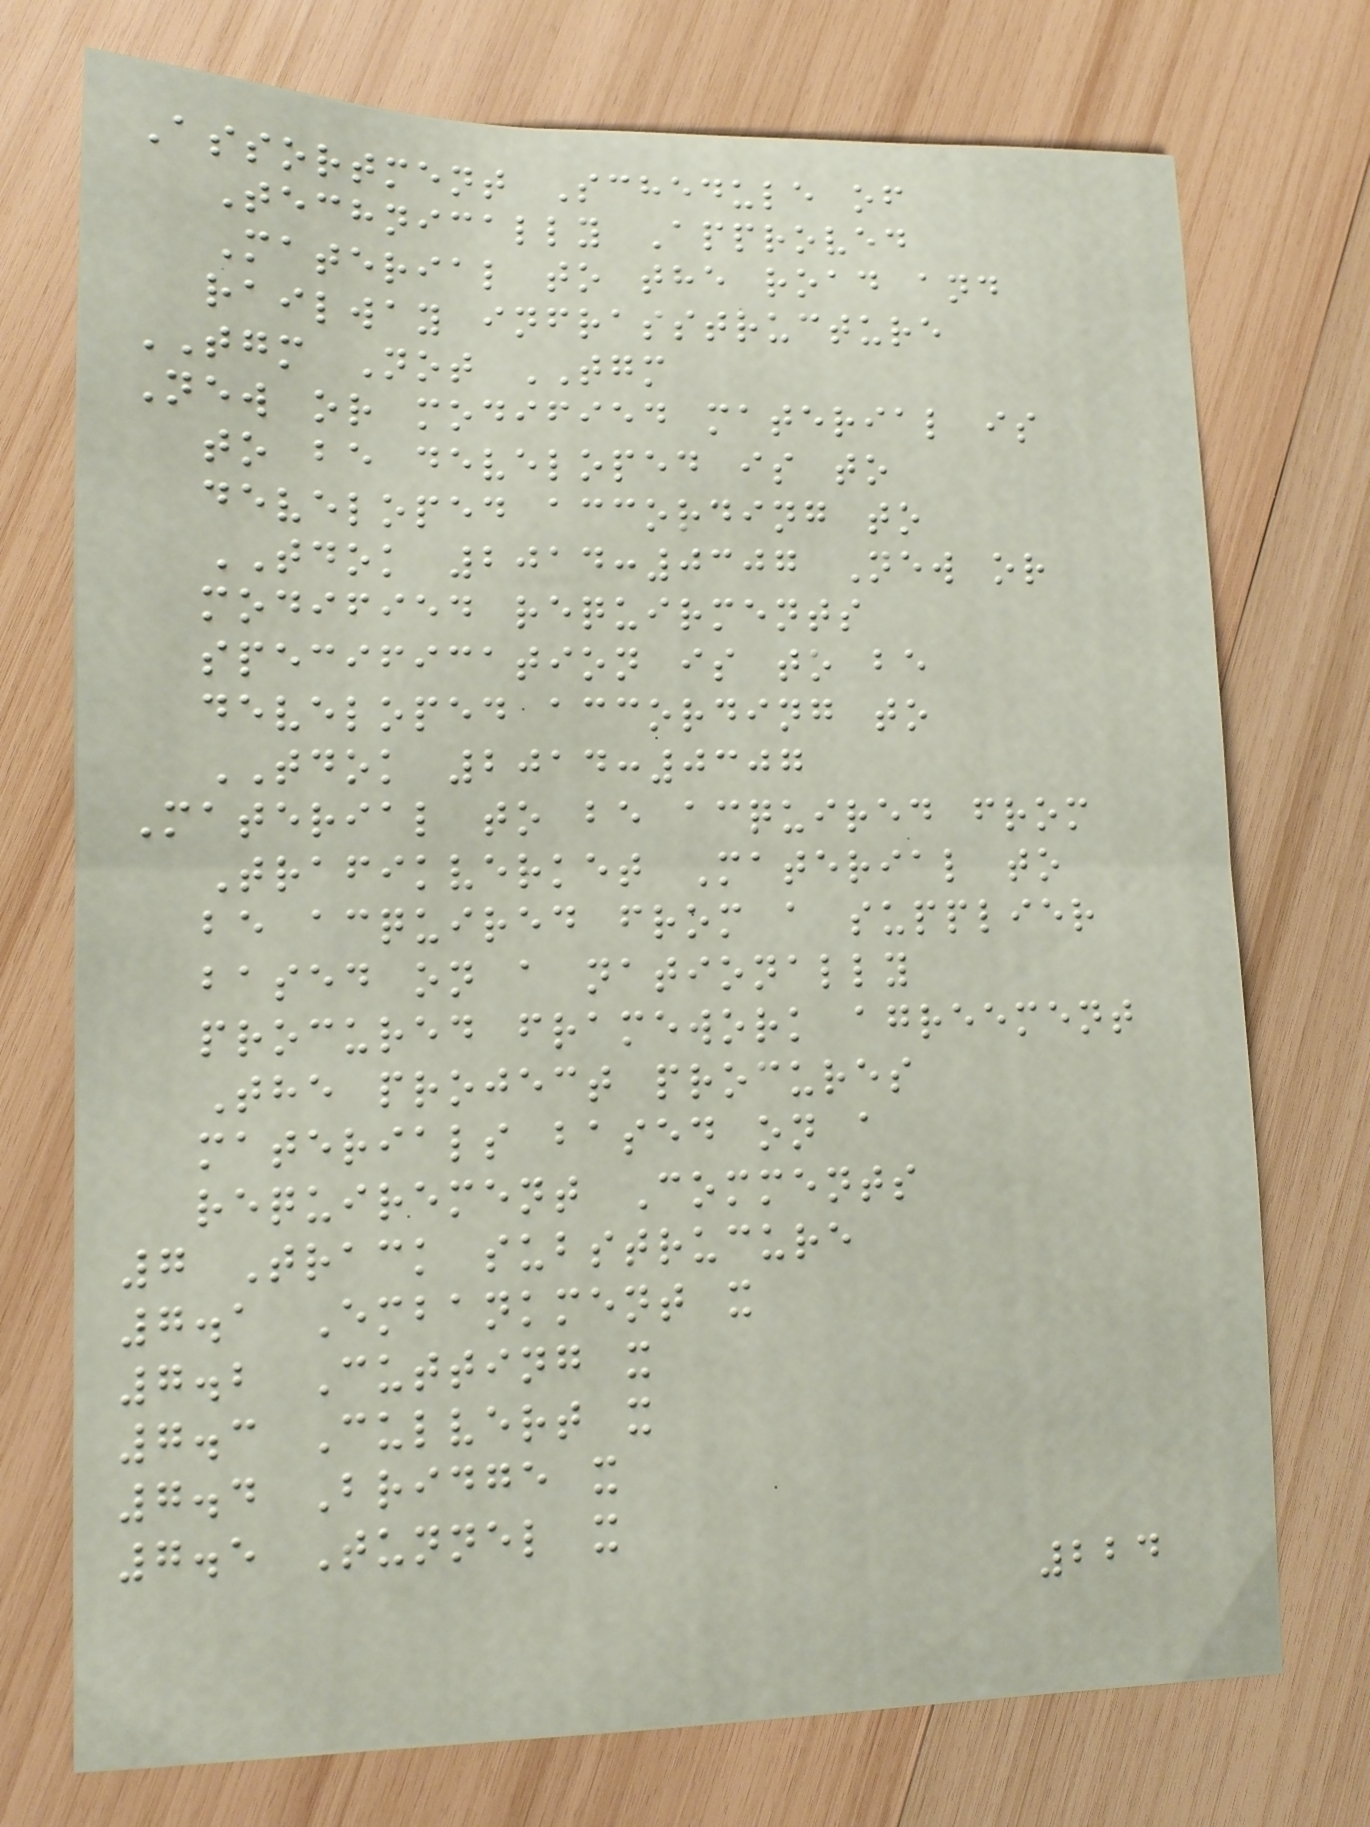Assortment Schedule of
Technically Approved
Material to the road and
railway infrasstructure
TGM Not TGM
New or modified material is
to be developed is to
developed according to
TDOK 2014:0307 New or
modified requirments
specification is to be
developed according to
TDOK 2014:0307
Material to be acquired from
Trafikverket Material to
be acquired from a supplier
based on a nationally
procured framework agreement
The project procures
materials based on a
requirement Comments
7 Track substrucure
7.1 Embankment x
7.2 Cutting x
7.3 Culvert x
7.4 Bridge x
7.5 Tunnel x
224
